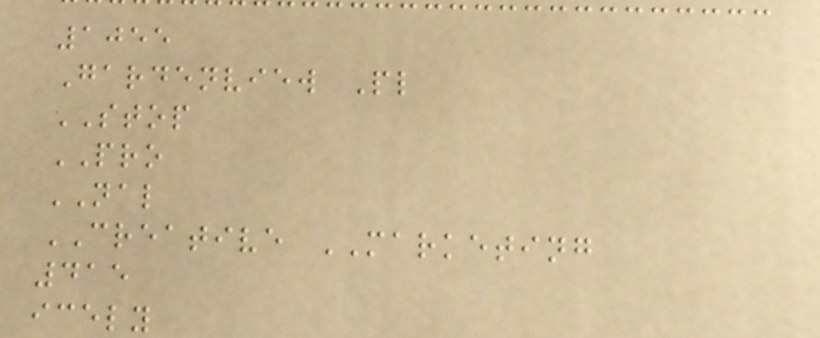1055
Gardenview Pl
STOP
PRO
NAL
CREATIVE MARKETING
415
icely
